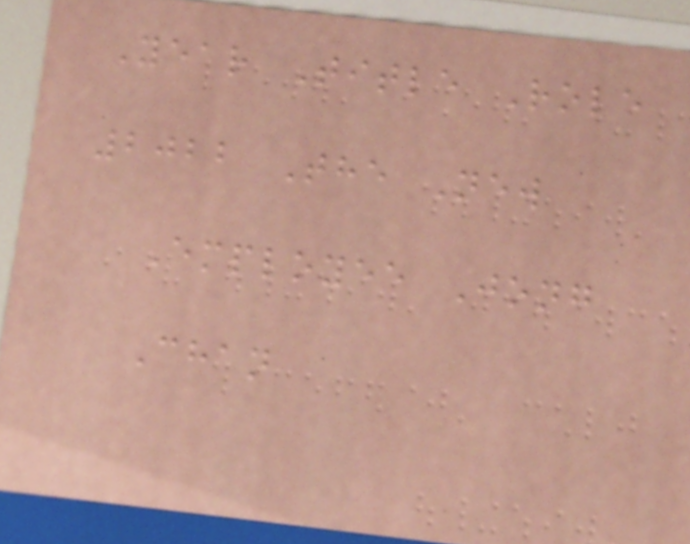Year Title Role
2022 The New
Employee Jong
Chan
